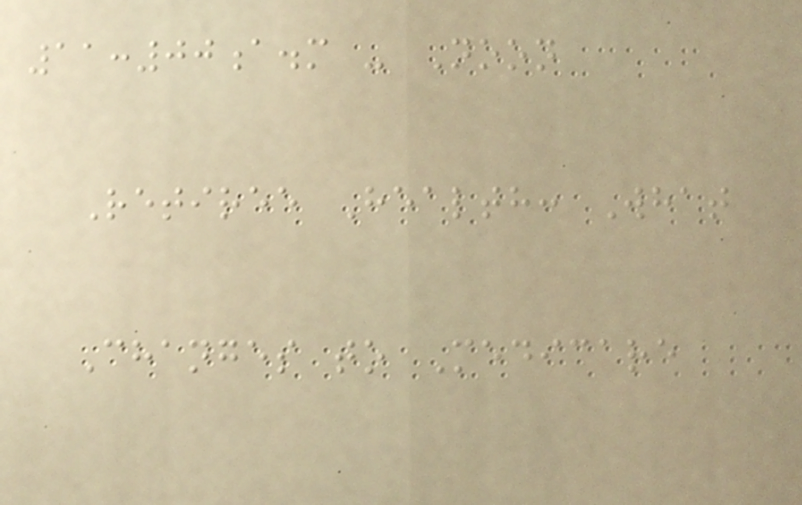11:00a.m - Noon
Retiree Health: What
Changes to Medicare
